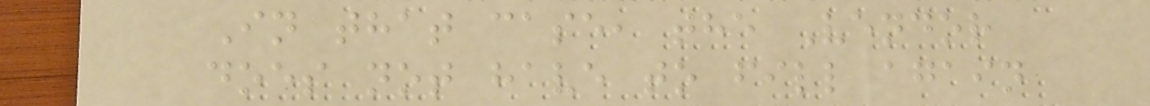In that case, the Vendor
does not have to fill again
